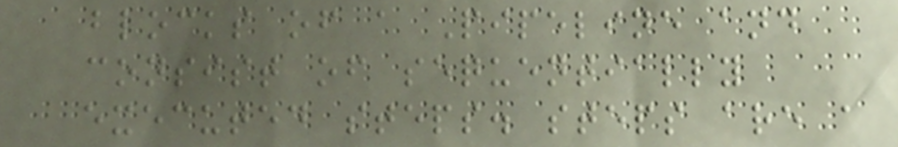blocks of a Pipeline and
consist of sequentially
executed steps. steps are a
